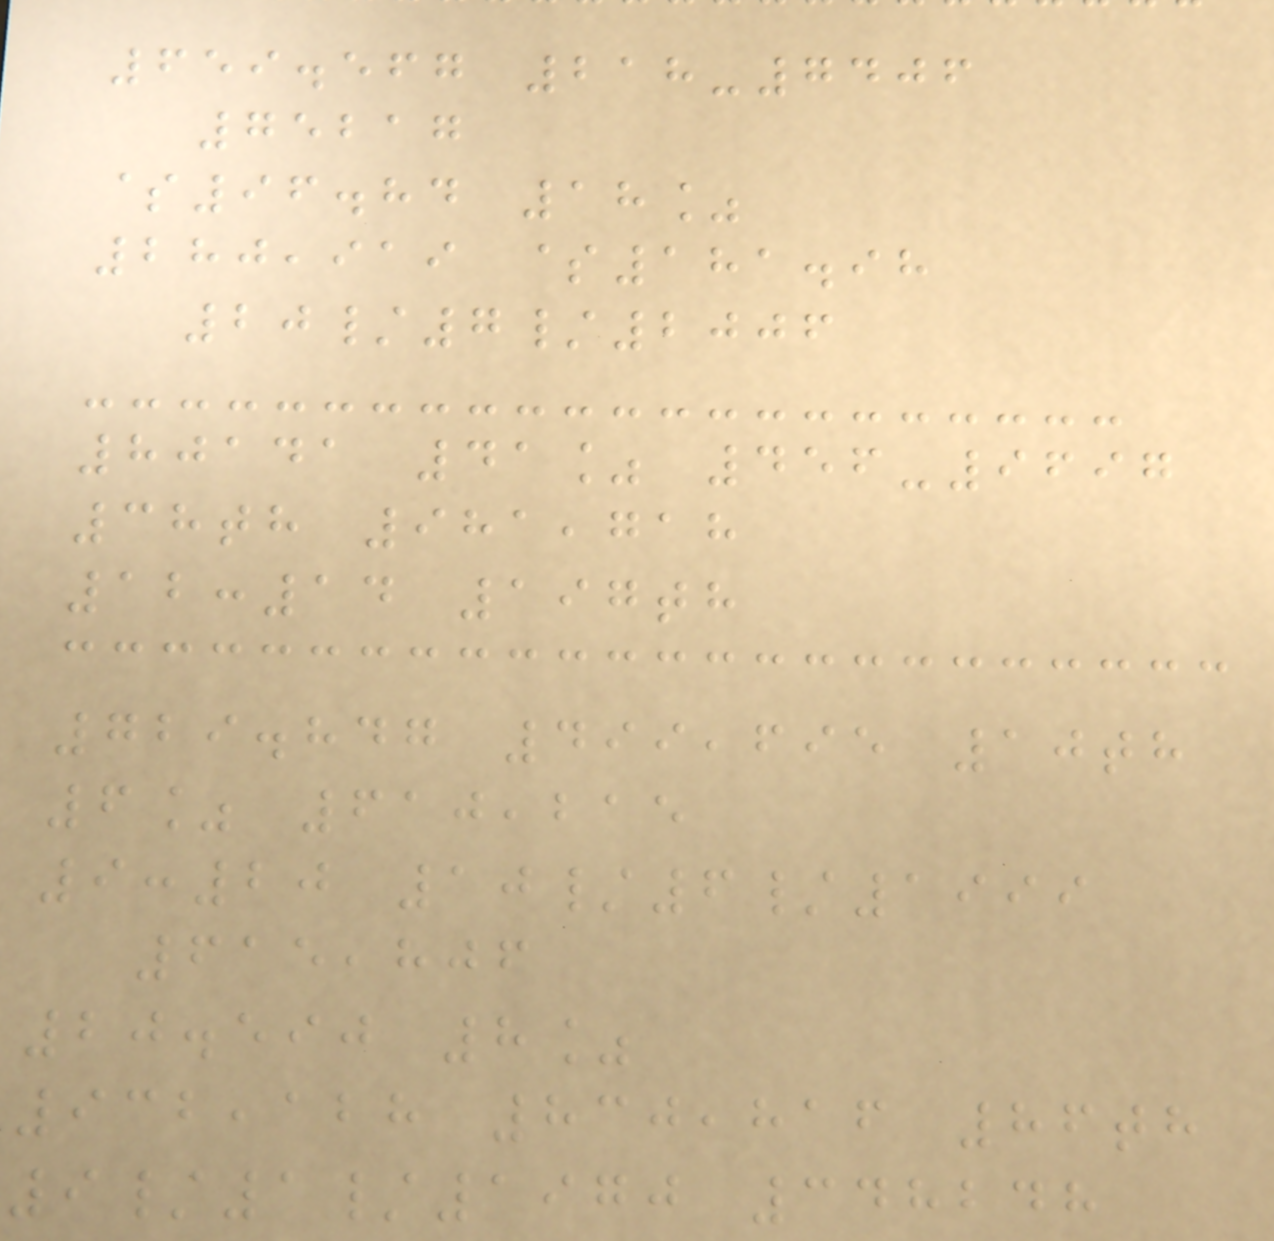659.567 218-7406
75217
$96.84 18%
280,919 $181.98
20/7/2006
80141 41% 456-9697
38th 981,718
12:14 197th
729.847 499,695 10th
6% 610,215
9:20 10/6/1999
615,806
20.590 8%
932,128 830,816 86th
9/1/1970 348248
